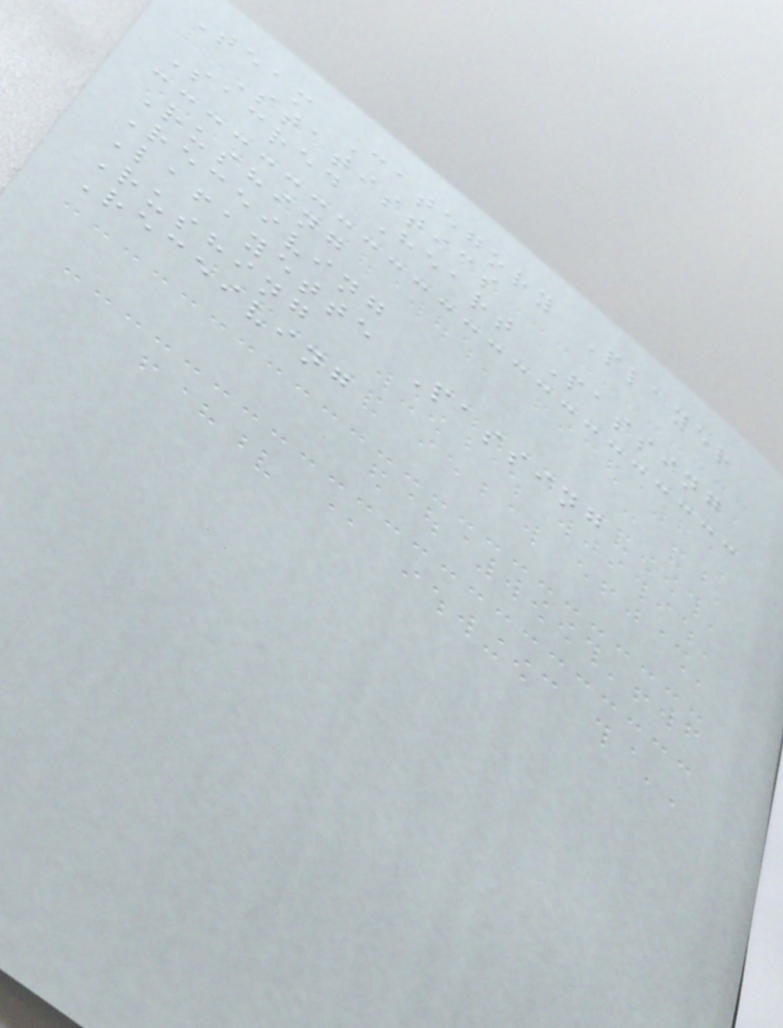Team Category Player
Statistics
Sacred Heart Passing
Rushing
Receiving
Lafayette Passing
Rushing
Receiving
